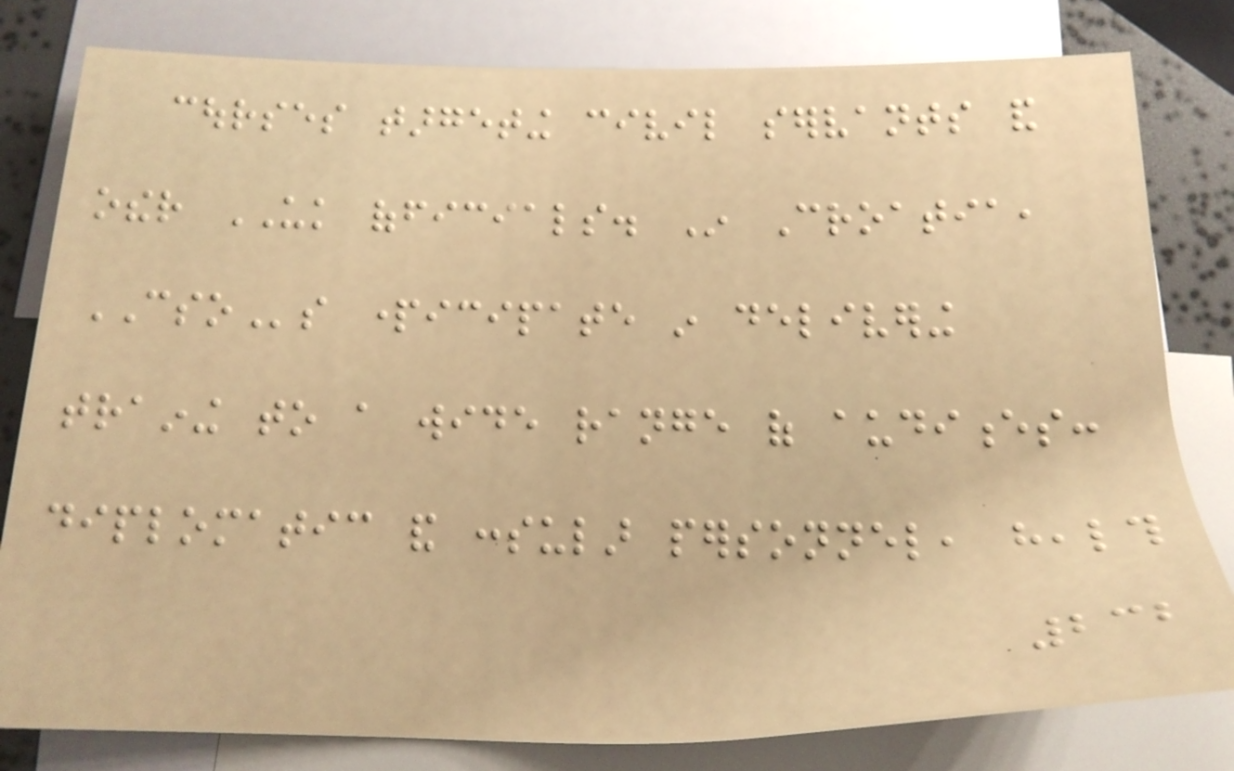courses targeting civil servants and
other UK officials. In Croatia,
CSOs participate in delivering
training to a wide range of audiences:
diplomatic and consular personnel, health
232
